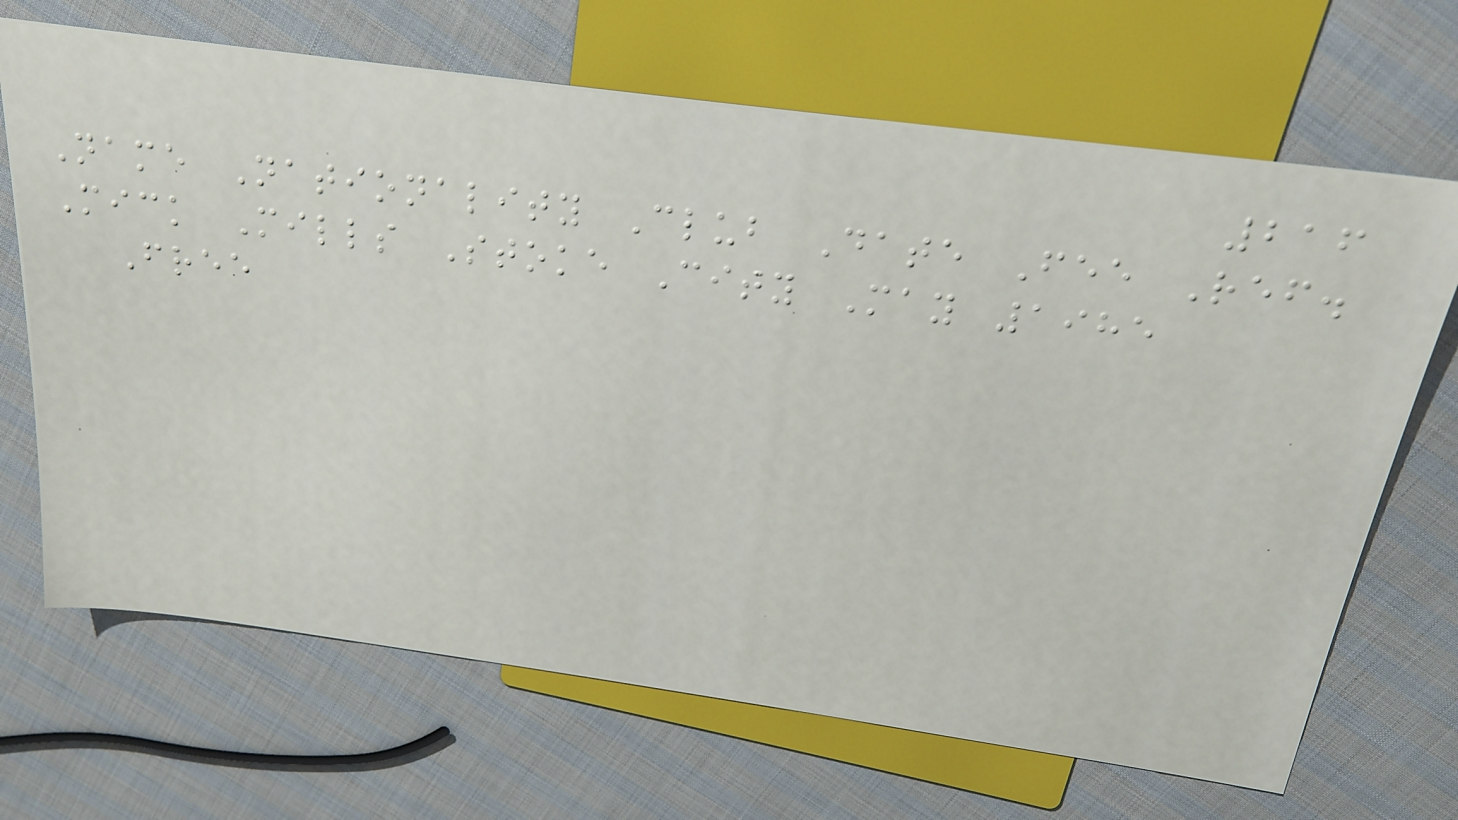216
Name Nationality Club Date Fee Ref.
Mick Mills Stoke City May 1985
Free
